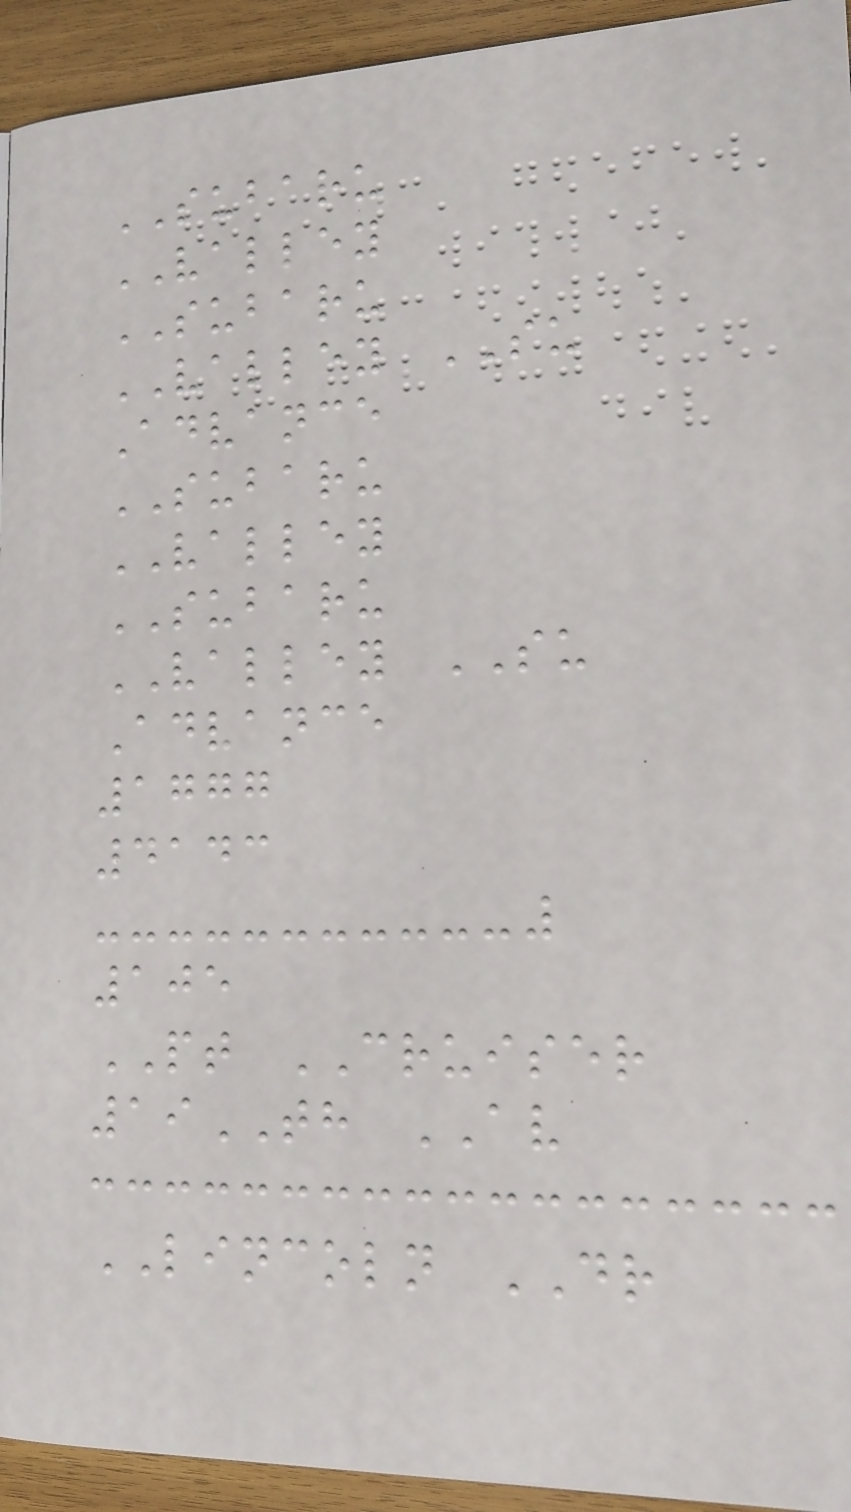SUBARU
VALLEY
SUBARU
VALLEY SU
Advance
SUBARU
VALLEY
SUBARU
VALLEY SU
Advance
1777
4143
105
PT CRUISER
19TH AV
LINCOLN DR
